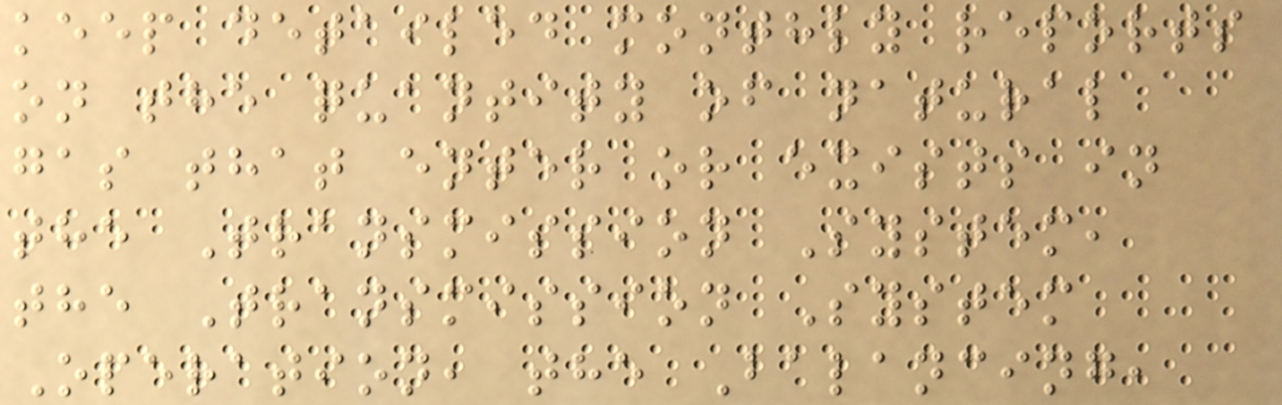keep detailed monthly reports
on the quantity of natural
gas that enter or exists in
the Transmission System,
the Transmission System
Operation, the Balancing,
